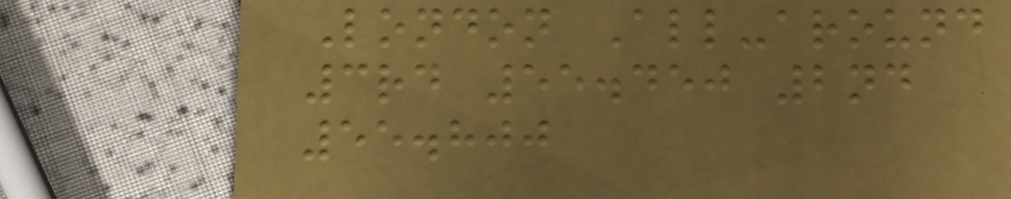London All-around
3rd 55.450 2nd
55.800
